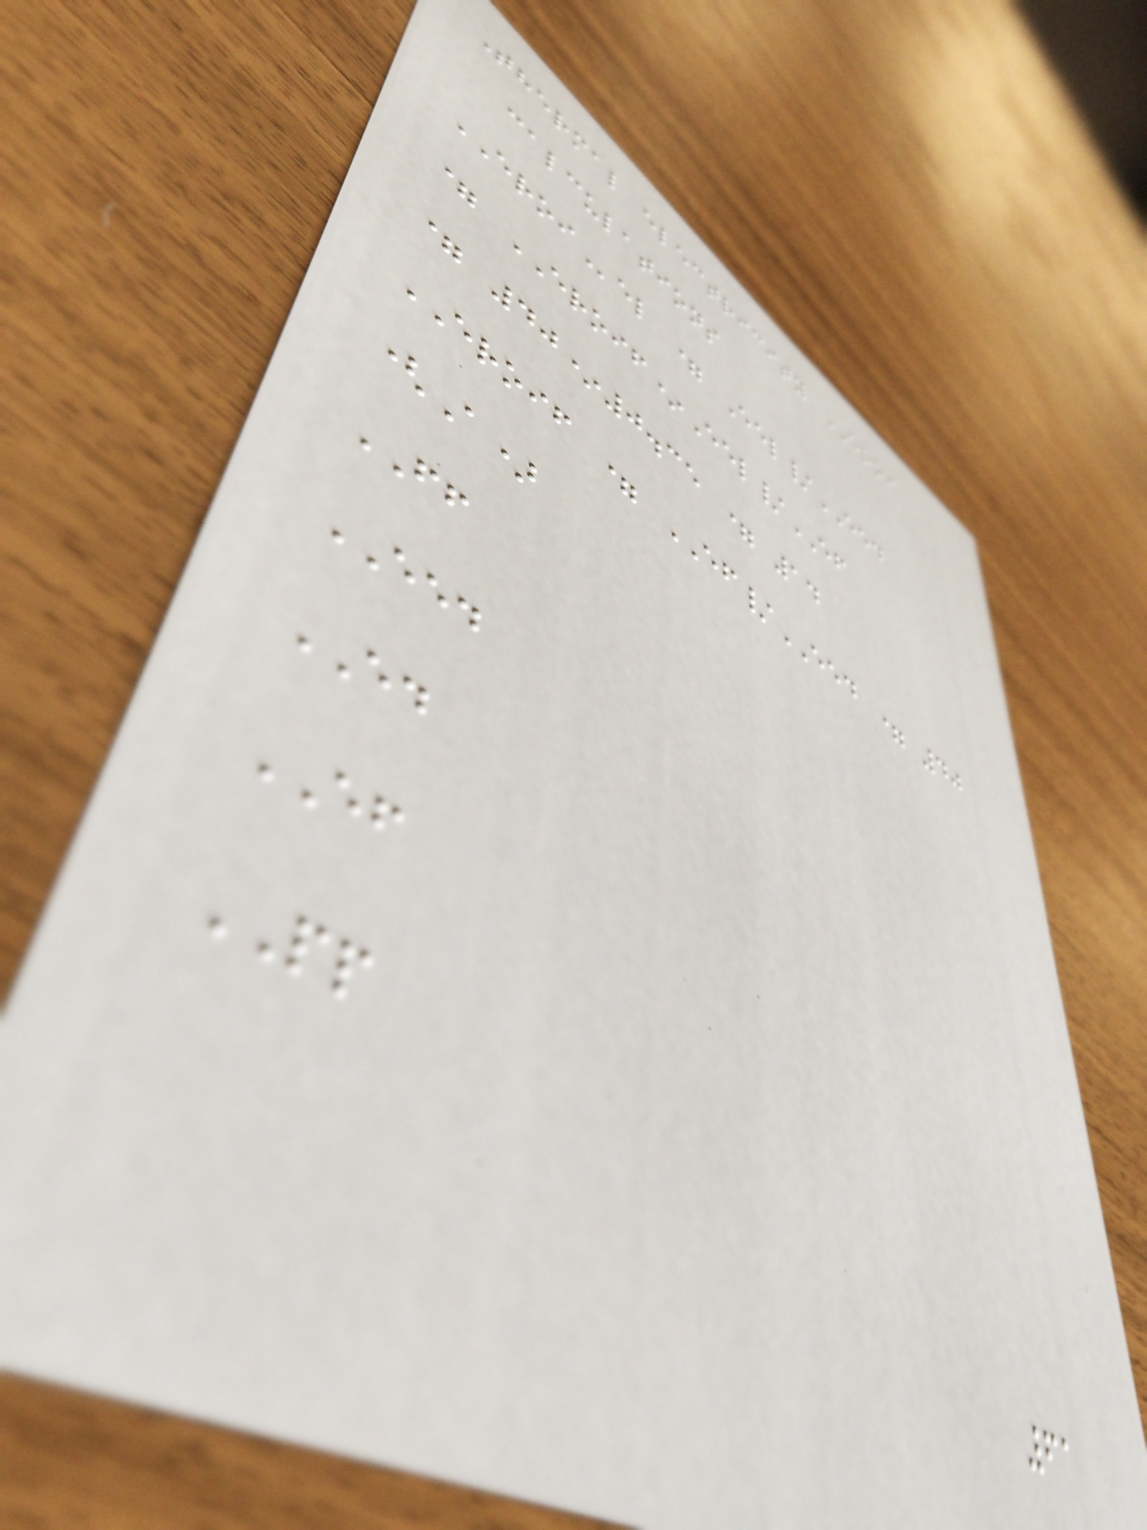Thermal electricity EROI
calculations
EROIel = Eel/EED
= EROIF*Eel/EF
= 40*0.35 = 14
EROIF = EF/EED = 40
(A)
FF
EED
ED
EF
PP
61
